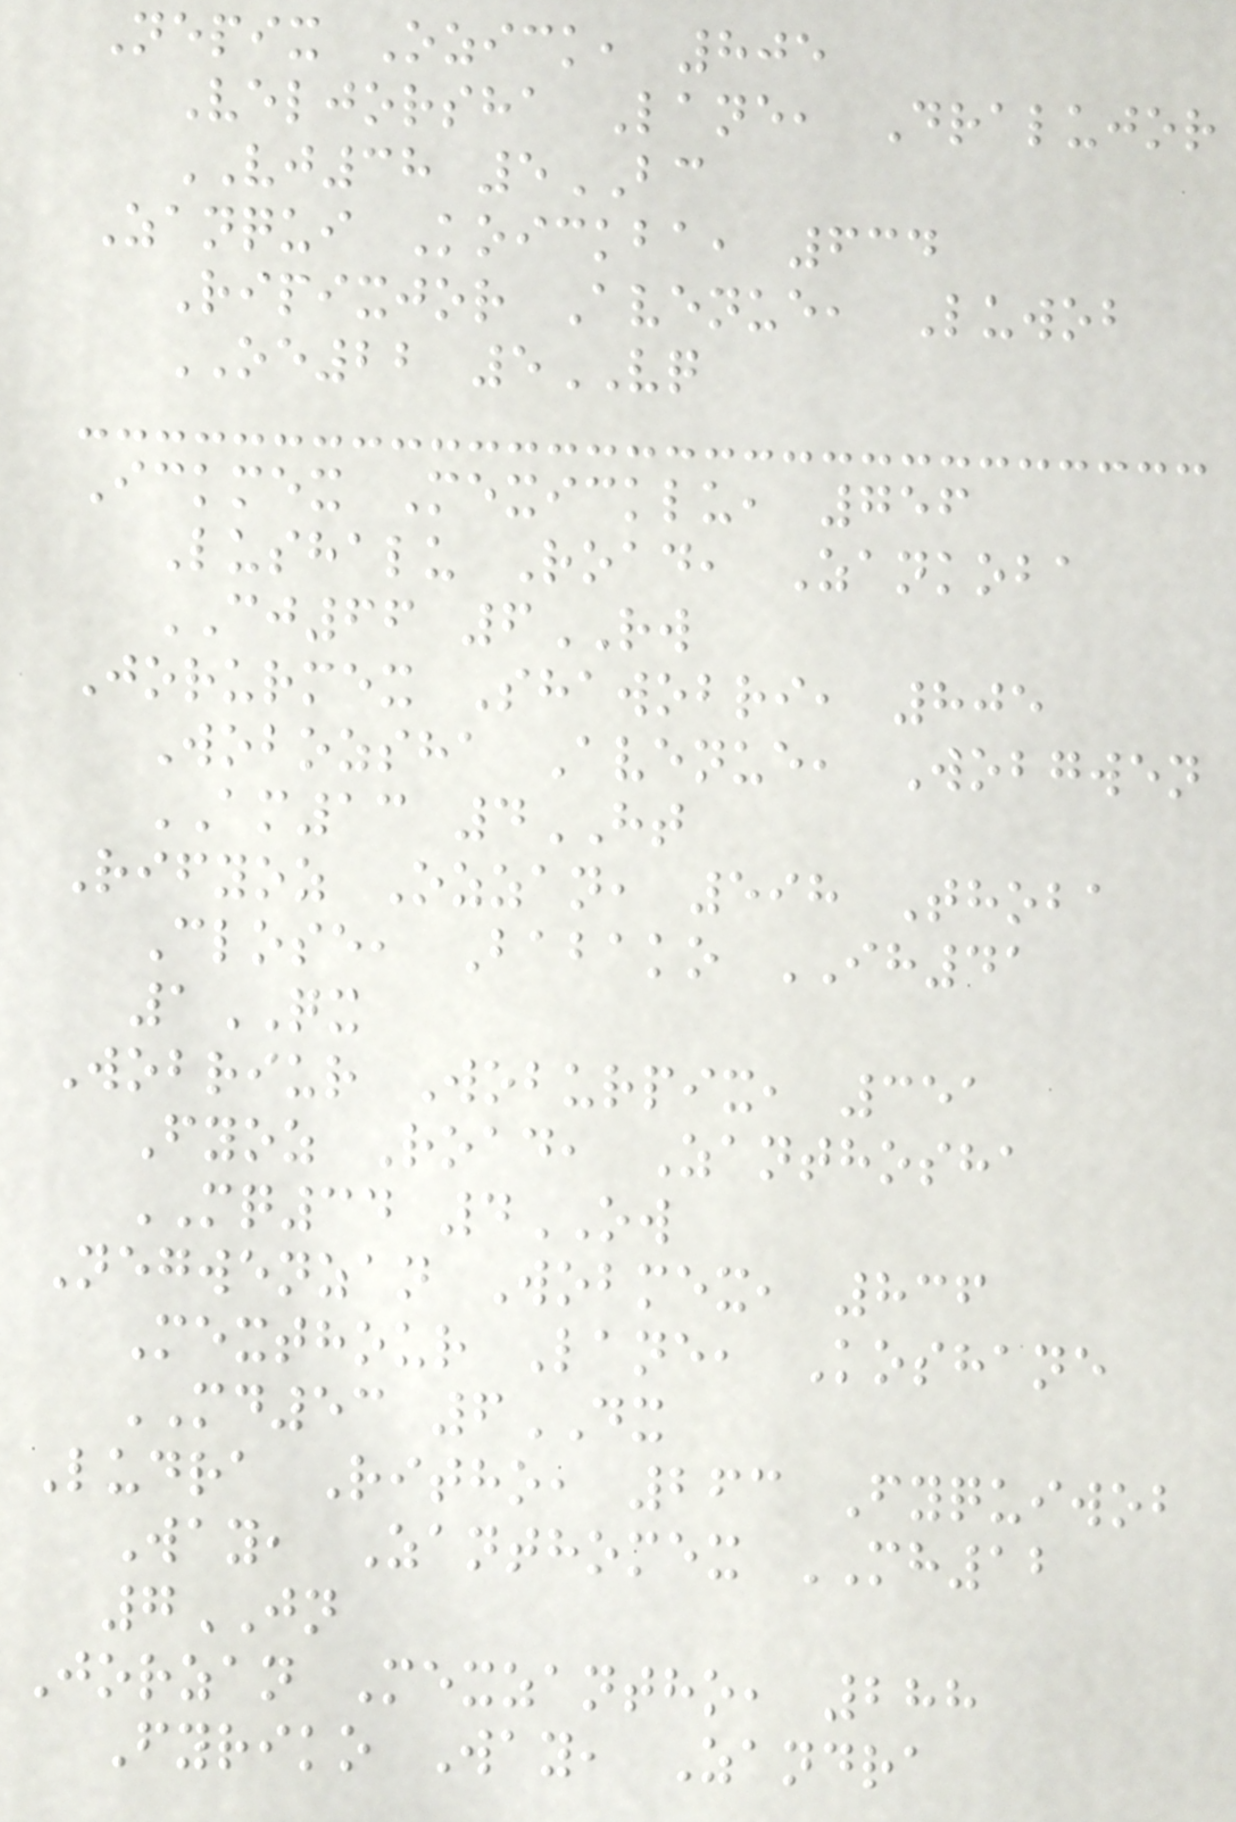Nepix Ozick, 805
Veljorsha Lane, Dralujor
VJ38 5BC
Zanqui Koickba, 634
Ripixjor Avenue, Luwob
OE22 5VQ
Ickmex Mexicklu, 756
Lushalu Road, Zankoba
CJ66 6RW
Jorurmex Shawobri, 805
Wobozsha Avenue, Wobgwen
AM13 4HT
Rifyoz Ozzan, 598 Thoba
Close, Babako IH41
1QX
Wobriur Woburpix, 351
Fyoz Road, Zanthosha
MQ34 4OW
Negwenzan Wobmex, 836
Mexthour Lane, Koshane
MD53 6DX
Ludra Ritho, 263 Fyquiwob
Way, Zanthomex MH12
7JN
Jorzan Mexzantho, 288
Fyriko Way, Zandra
